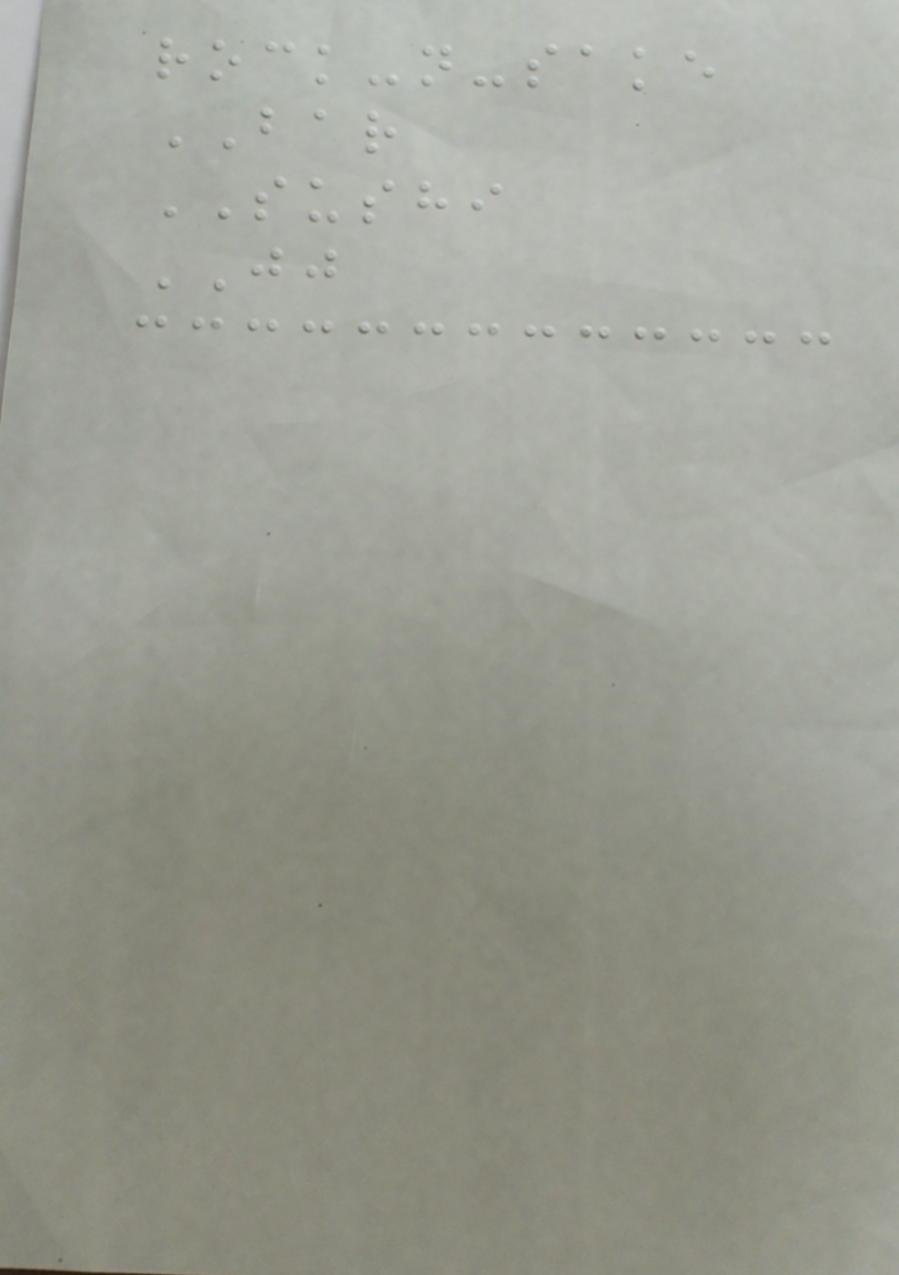rock-n-sake
BAR
SUSHI
JJ
